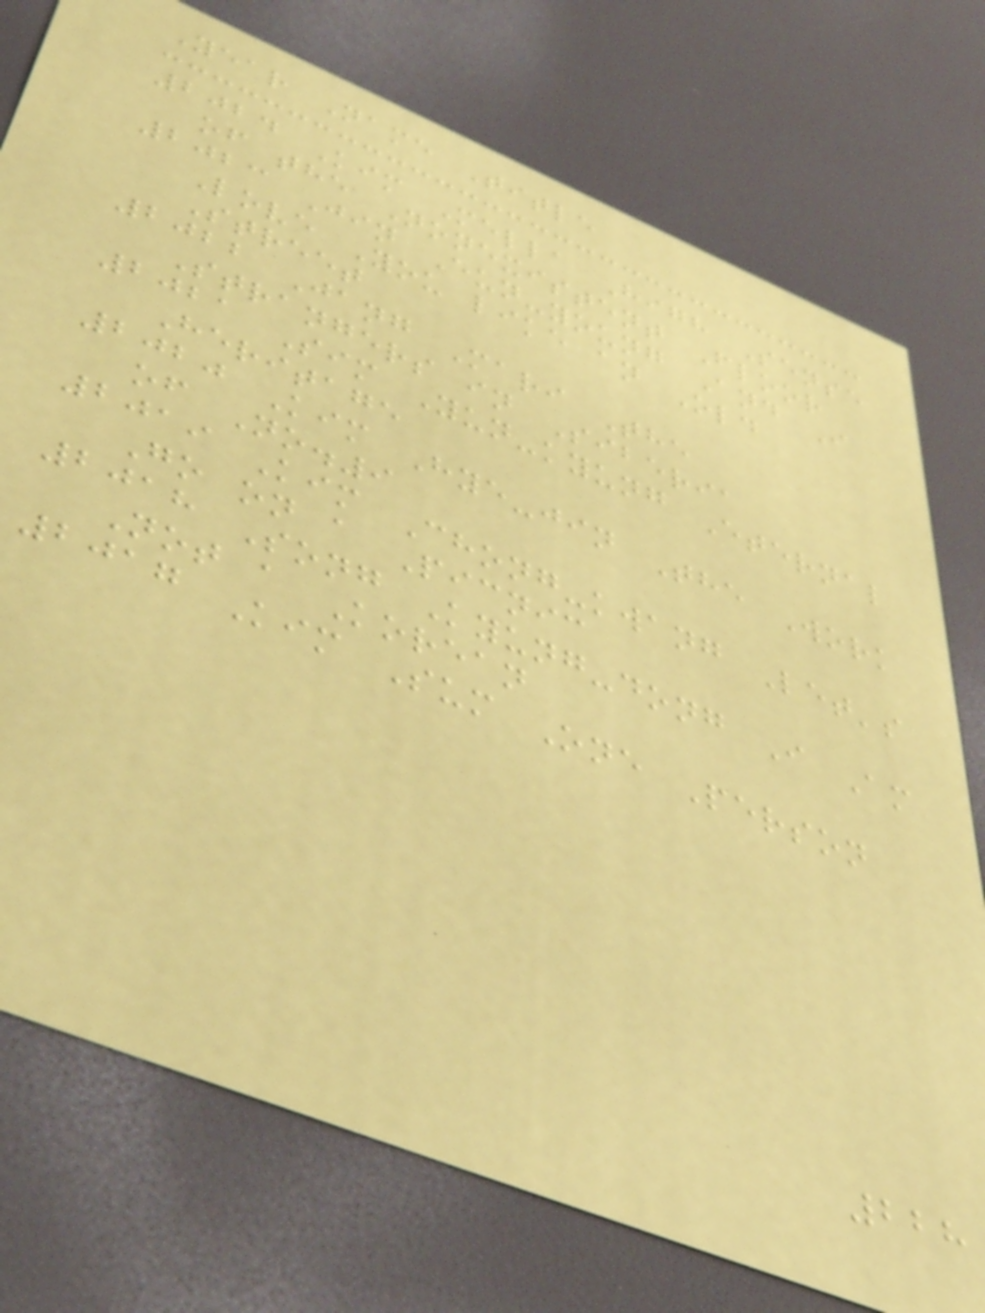Year Name Title
2024 Kim Mella High Sense
of the Nonexistent Floor
2023 Jin Eun-young And I
Love You like an Old
Street
2022 Jang Mari The
Strangers in Siberia
2021 Sim Yun-kyung Eternal
Heritage
2020 Kim Hye-jin The Work
of No.9
2019 Kim Chong-kwang Let's
Go on a Picnic
2018 Song Kyung-dong I Am
Not a Korean
2017 Kim Sum One Person
228
